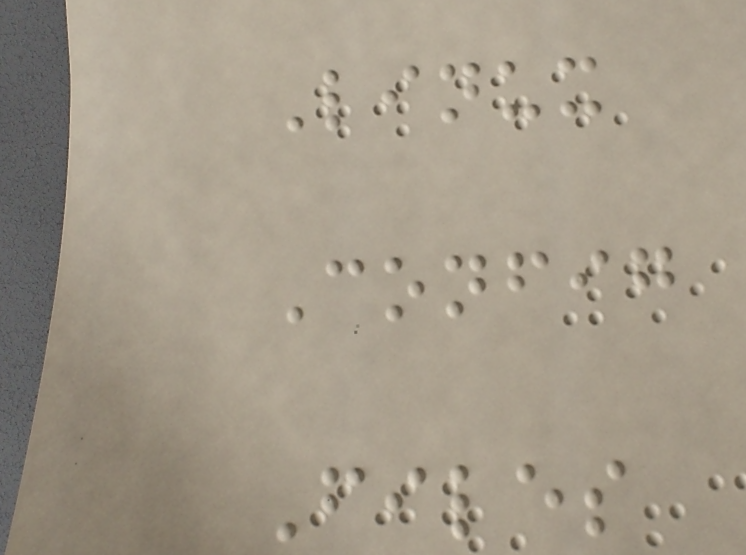Linux
Config
Files
